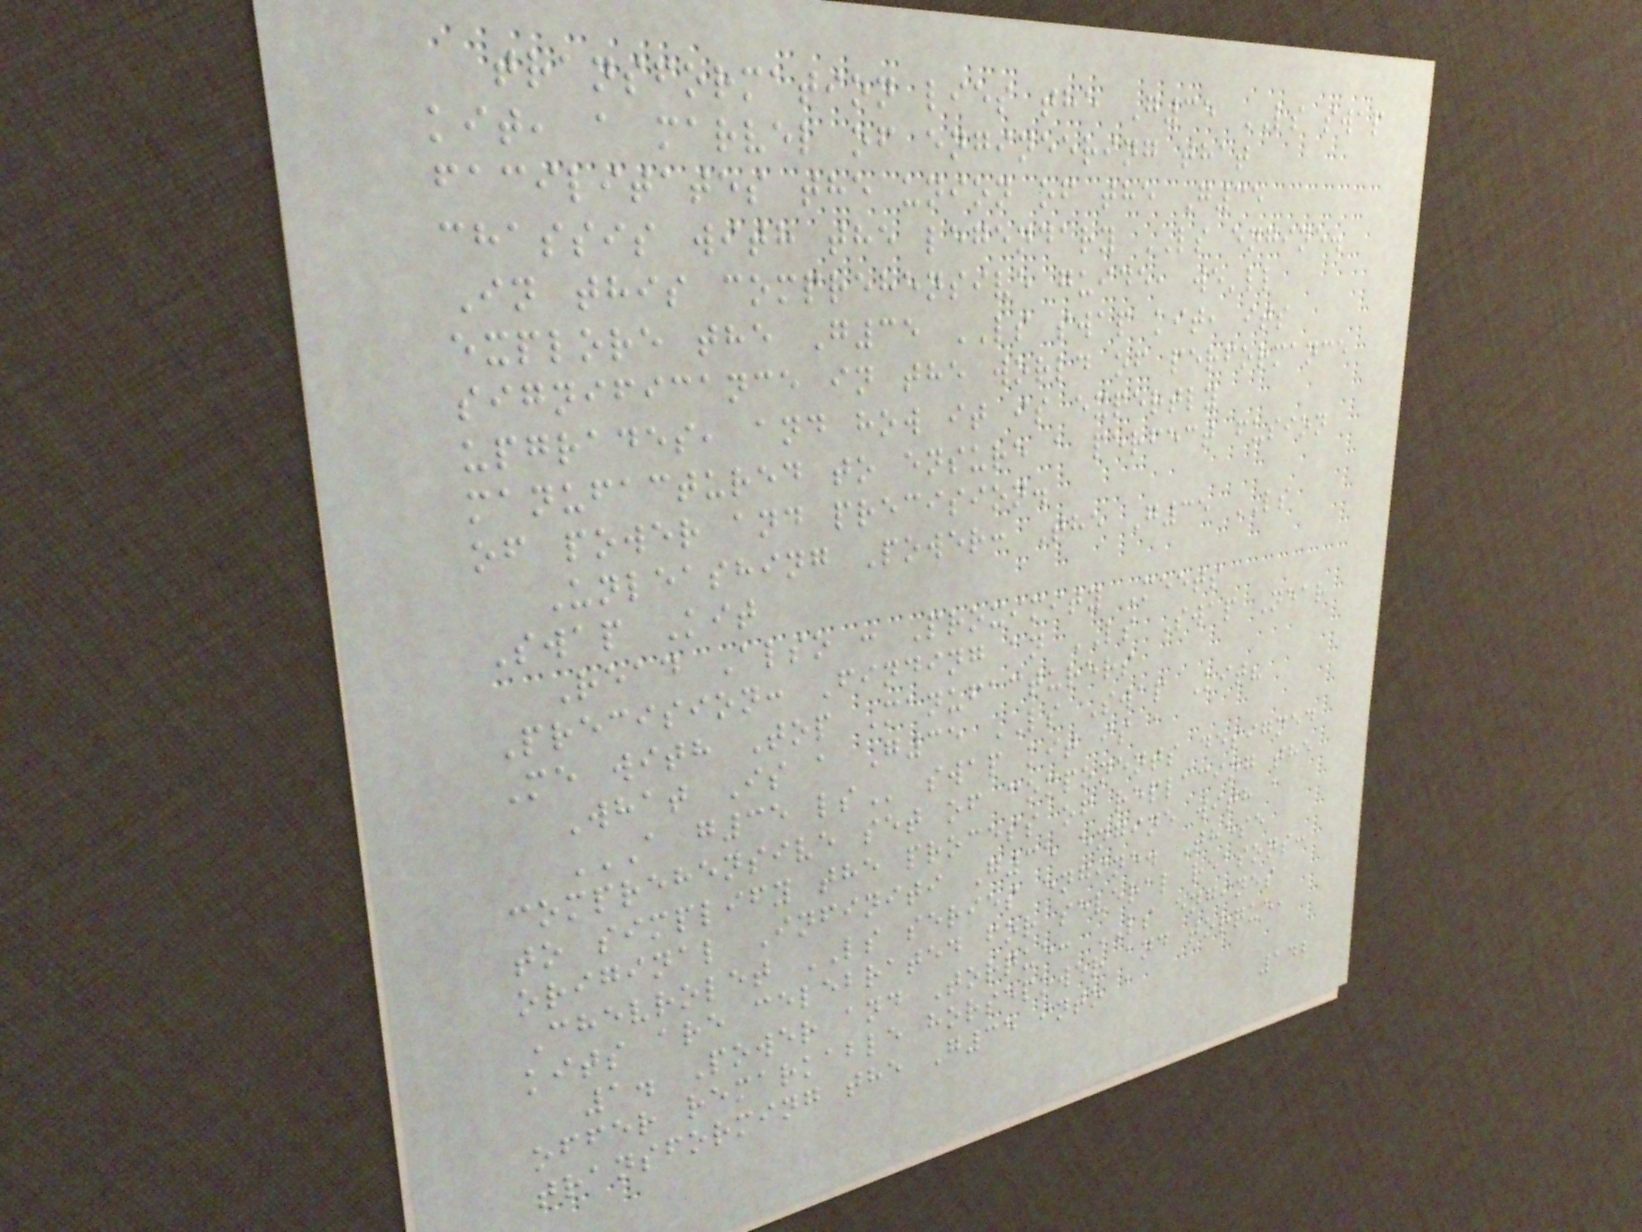transformation lies the G35 LS swap
kit, a marvel of engineering that
facilitates the union of the G35
chassis with the legendary LS engine.
In this comprehensive guide, we'll
explore the G35 LS swap kit, its
significance in the world of performance
upgrades, and how it is expertly
manufactured to ensure a perfect fusion
of power and precision.
Unleashing Power: The G35 LS
Swap Kit
Read Also : Proximity Meets
Precision: Finding an LS Swap Near
Me with Top Manufacturers
What Is a G35 LS Swap Kit?
A G35 LS swap kit is a
comprehensive set of components designed
to simplify the process of replacing the
original Infiniti G35 engine with a
Chevrolet LS series engine. These
kits are celebrated for several reasons:
1. Power and Torque: LS engines
offer remarkable horsepower and torque,
transforming the G35 into a
142
